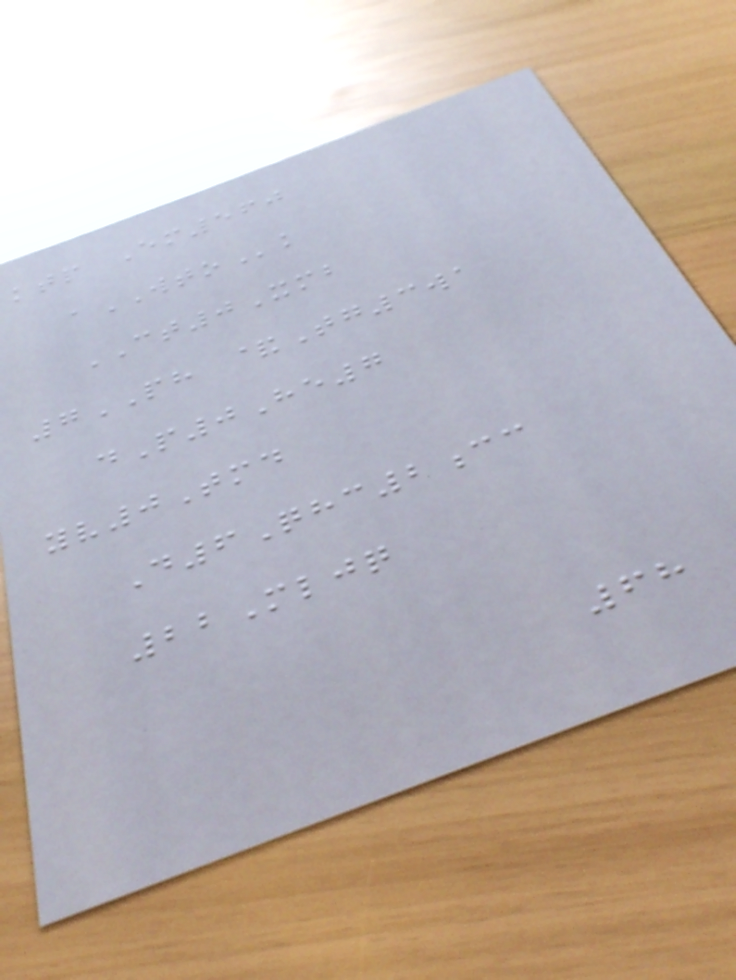ktp Em560
aWTOk
CT0Xmb
7PH &Tg3wa
dP0He7
yv0Tmd
D6Qhc2cc
22Mljq
68
